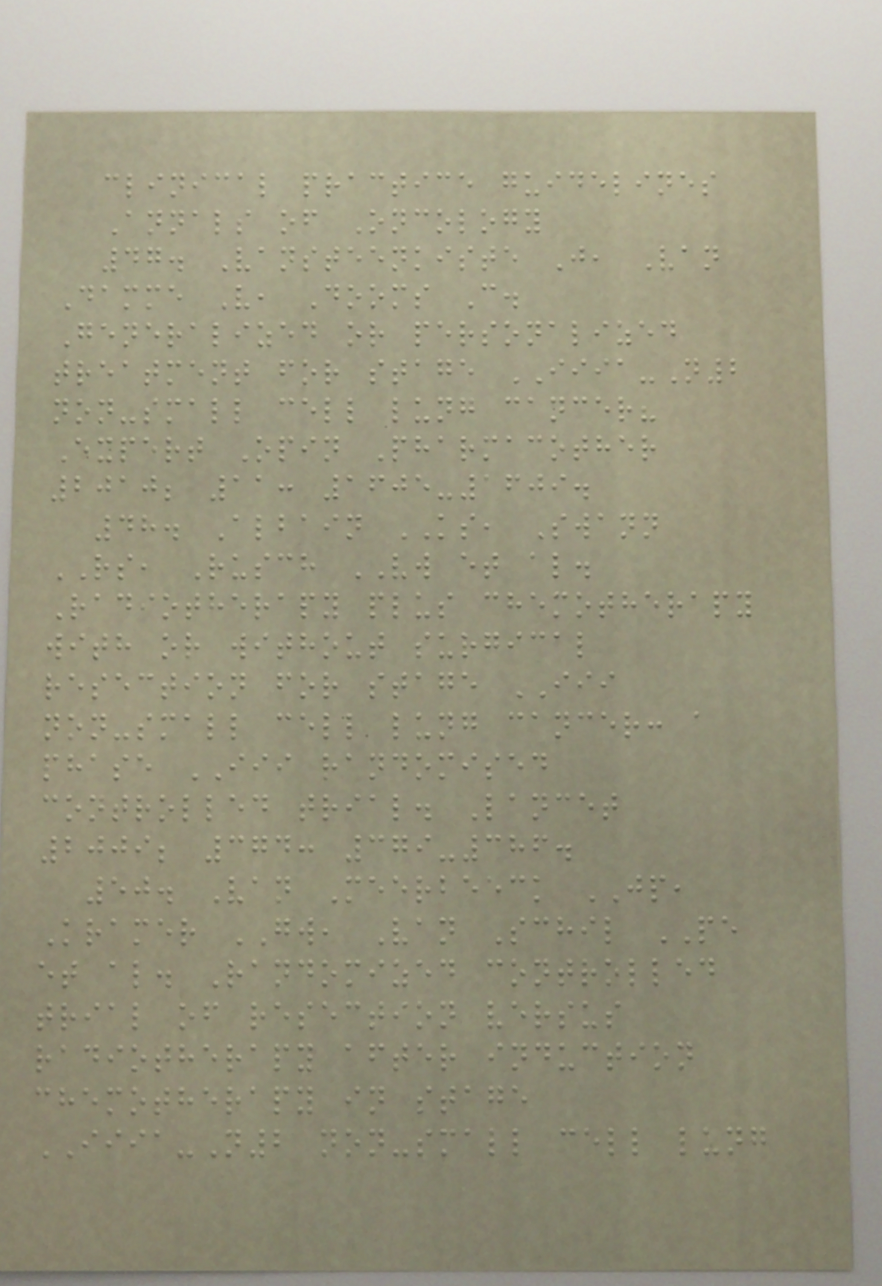clinical practice guidelines
Annals of Oncology
47. Vansteenkiste J, Van
Damme V, Dooms C.
Generalized or personalized
treatment for stage IIIA-N2
non-small cell lung cancer?
Expert Opin Pharmacother
2010; 11: 1605-1609.
48. Albain KS, Swann
RS, Rusch VW et al.
Radiotherapy plus chemotherapy
with or without surgical
resection for stage III
non-small cell lung cancer: a
phase III randomised
controlled trial. Lancet
2009; 374: 379-386.
50. Van Meerbeeck JP,
Kramer GW, Van Schil PE
et al. Randomized controlled
trial of resection versus
radiotherapy after induction
chemotherapy in stage
IIIA-N2 non-small cell lung
